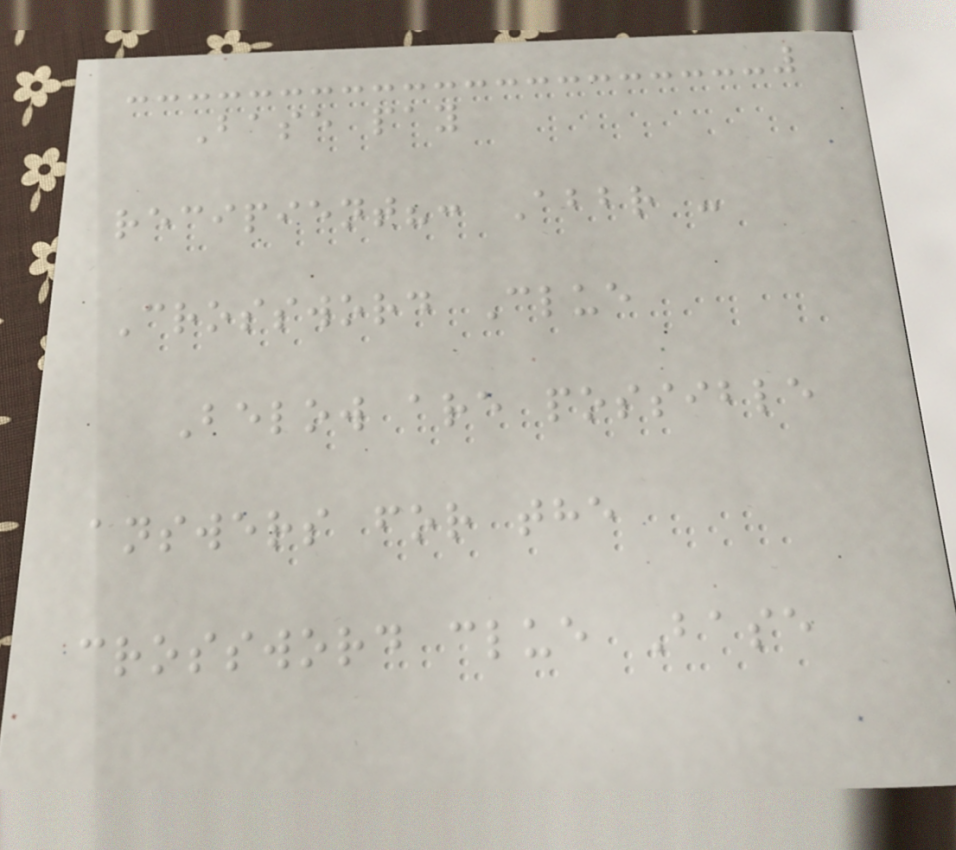Base pay
recipient?: Abbr -
Crossword Clue
Below are possible
answers for the
crossword clue Base
